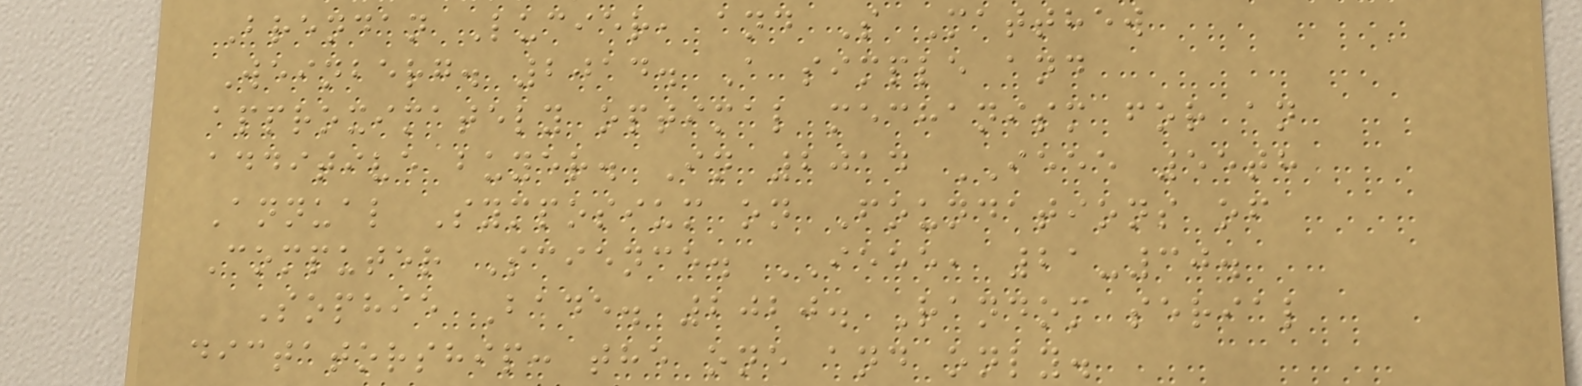Brendan Lucier, and S Matthew
Weinberg. 2014. A simple and
approximately optimal mechanism for an
additive buyer. In 2014 IEEE 55th
Annual Symposium on Foundations of
Computer Science. IEEE, 21-30.
Sophie Bade. 2020. Random serial
dictatorship: the one and only.
